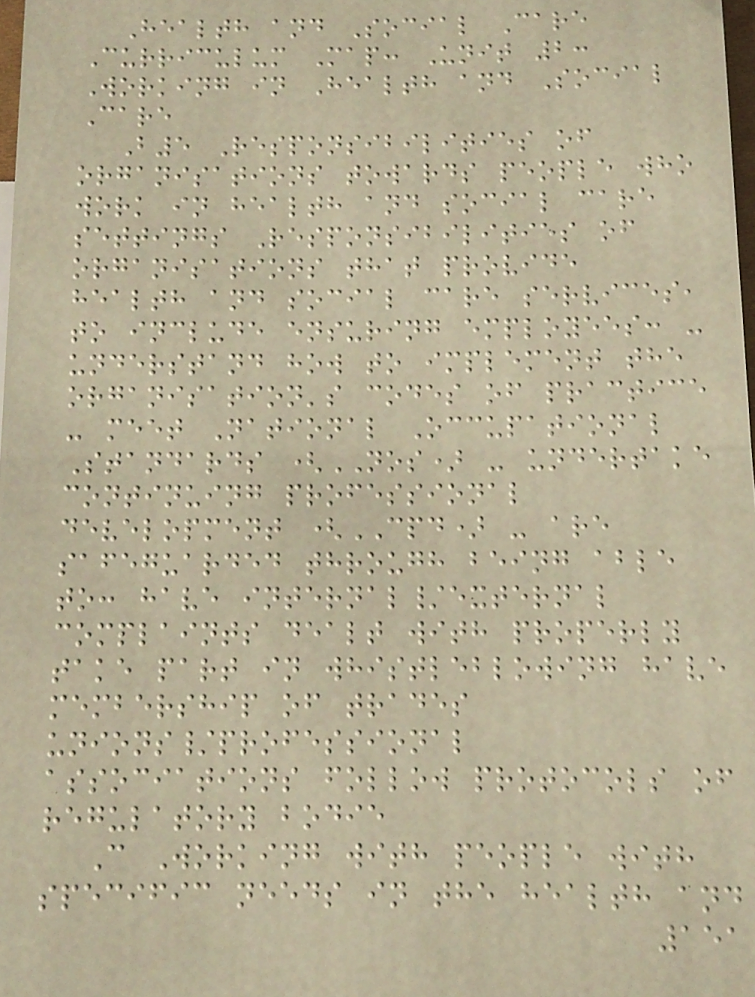Health and Social Care
Curriculum Map: Unit 2:
Working in Health and Social
Care
B5 Responsibilities of
organisations towards people who
work in health and social care
settings Responsibilities of
organisations that provide
health and social care services,
to include ensuring employees: -
understand how to implement the
organisation's codes of practice
- meet National Occupational
Standards (NOS) - undertake
continuing professional
development (CPD) - are
safeguarded through being able
to: have internal/external
complaints dealt with properly
take part in whistleblowing have
membership of trades
unions/professional
associations follow protocols of
regulatory bodie
C Working with people with
specific needs in the health and
151
